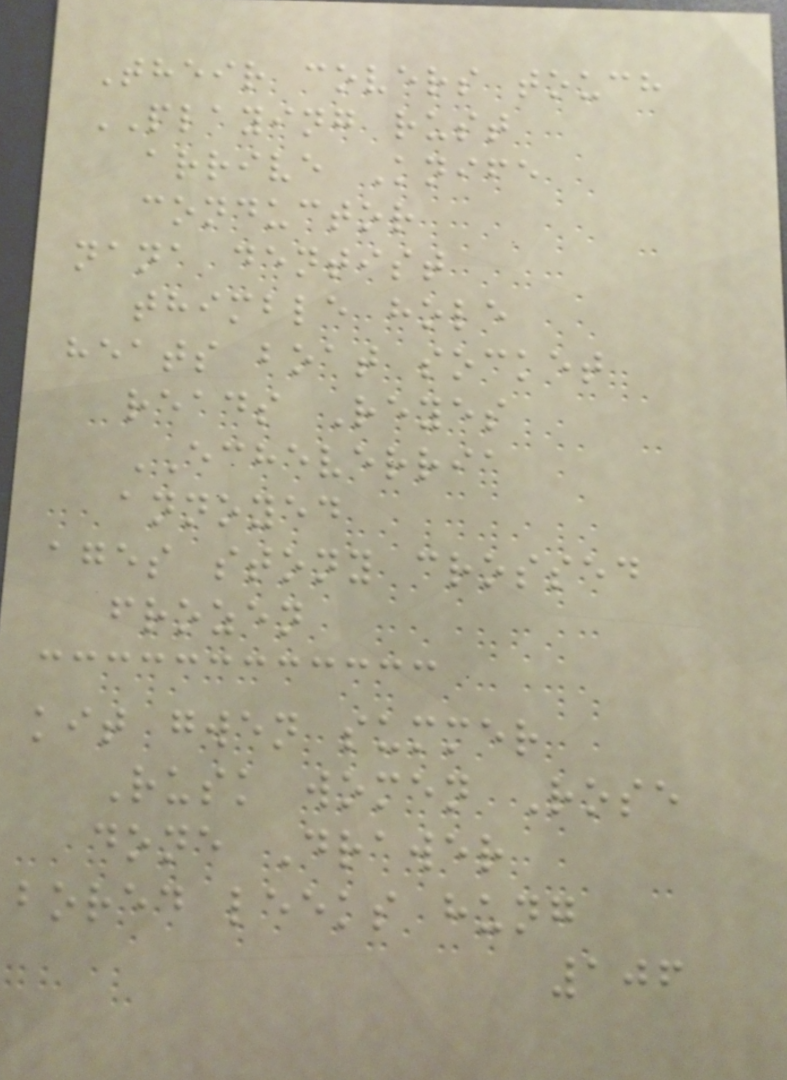Their covers touch
PLAYING rust
arrive Knife
conductor
nana dentist
thimble hole
heats boat socket
reads Reyes
ECHEVERRIA
annoyed
ages stony crossed
frozen
kit gwen summer
Rusk women Rose
done Drawer
bored leeks hung
106
